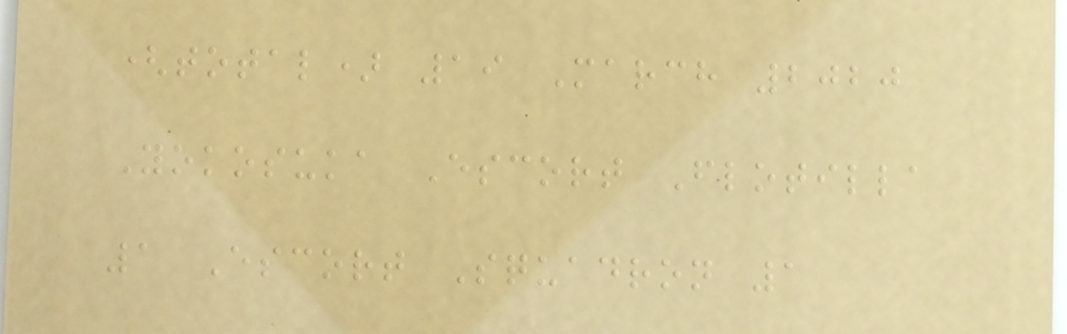(total) 19 March 2020
Yokosuka Escort Flotilla
1 Escort Squadron 1
